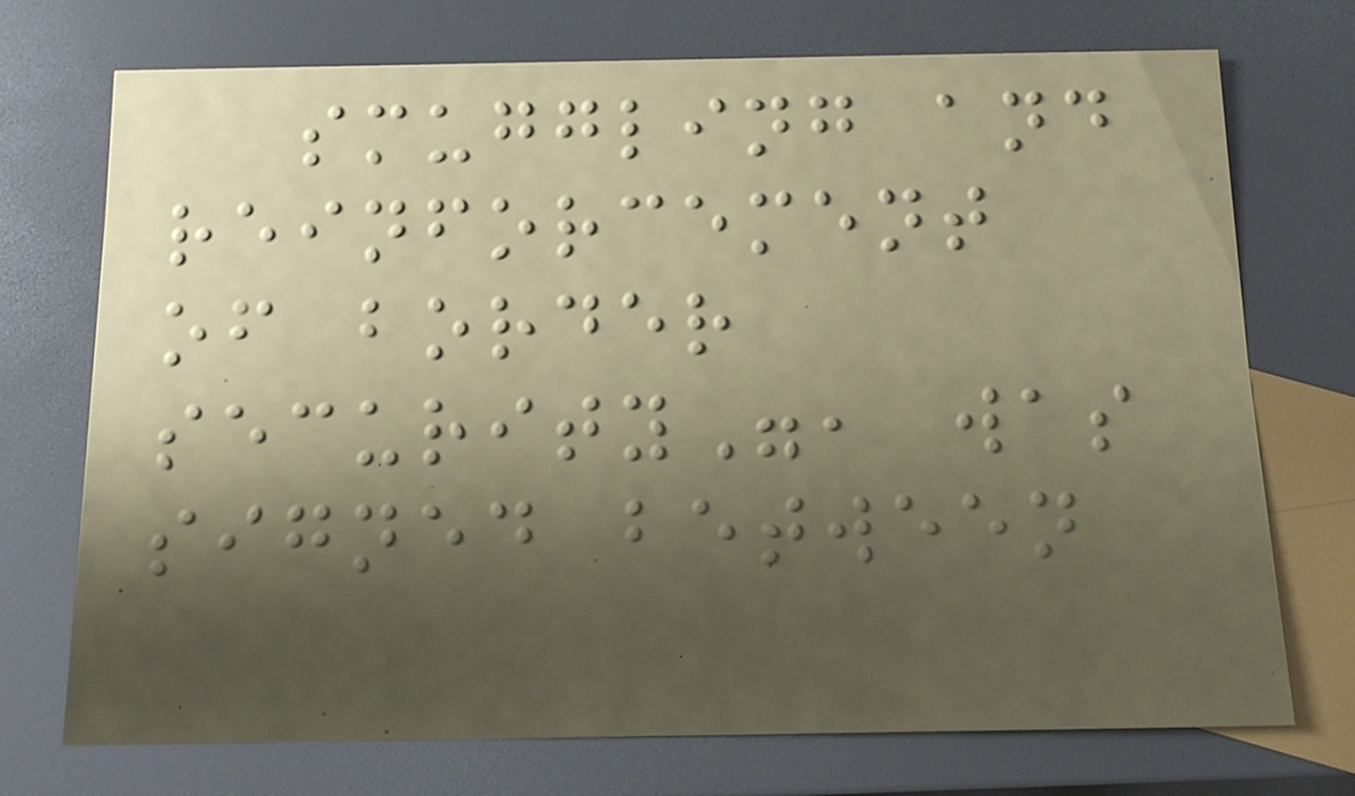smuggling and
reinforcement
of border
security", was
signed between
